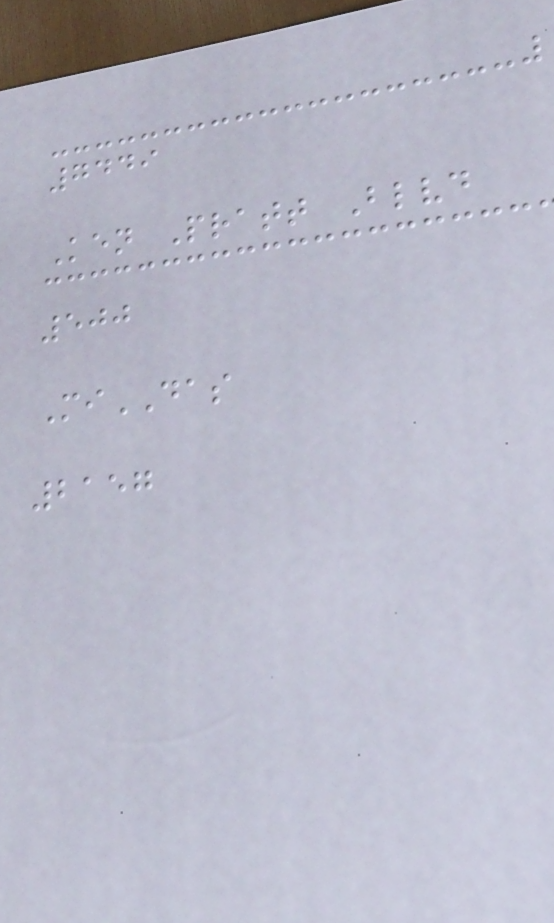7449
Ken Pratt Blvd
500
MiDAS
2157
